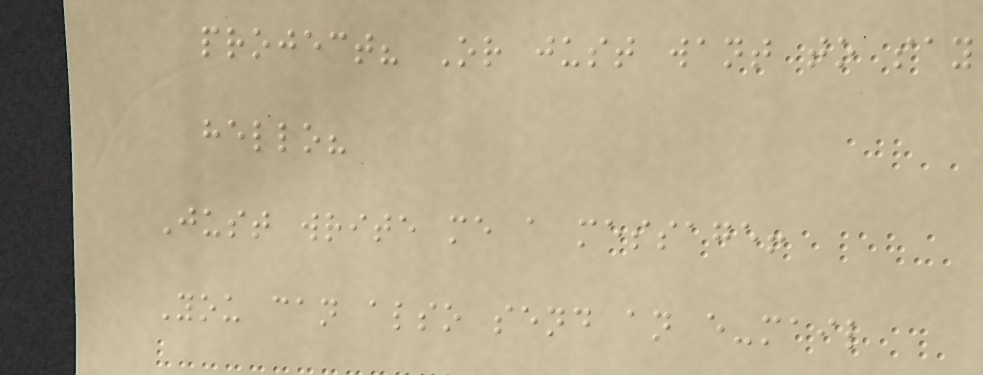project? Or just want to say
hello?
Just write me a message!
You can also send an e-mail
